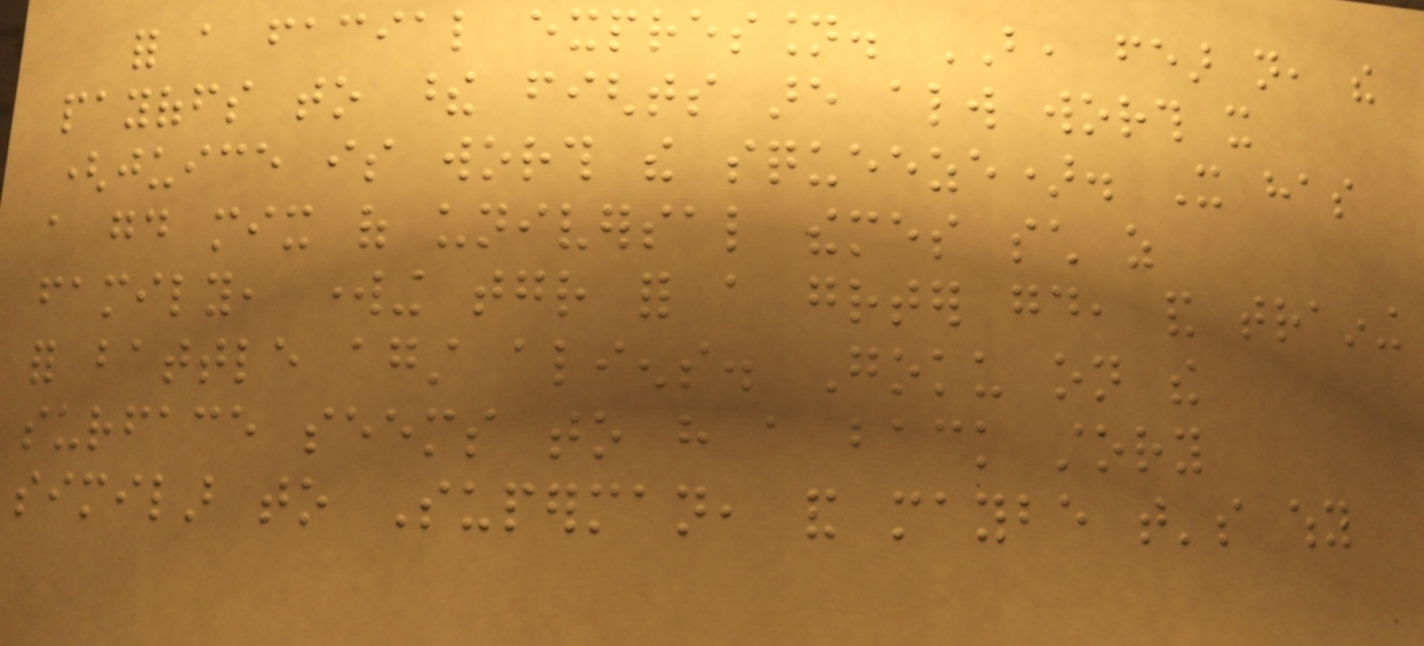for a facial expression. BUT, fear not, the
payoffs to these fights are always worth it
(juice is worth the squeeze). It has
a good mix of universal themes such as
family, working together for a greater good, and training
for battle against aliens. Goku on the
surface seems to have a back story
similar to Superman, and maybe that's why
